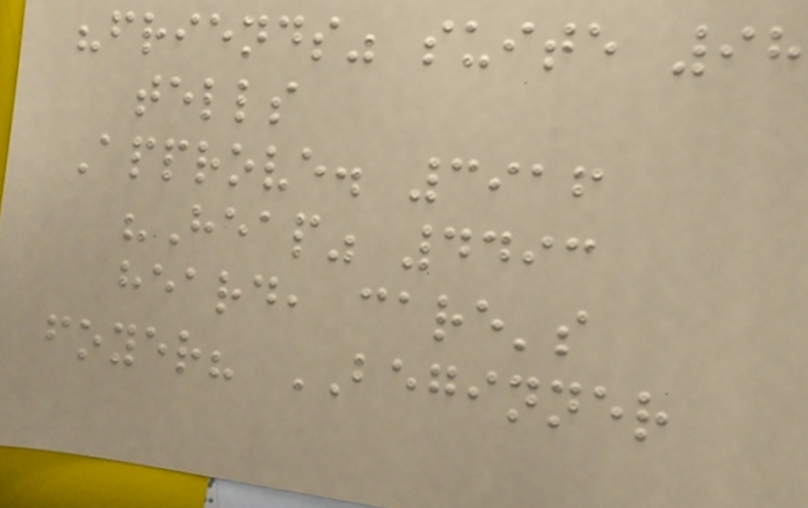"friends" suite 98
tells
Approve. 3916
"Heap" 4493
heard, care's
foyer? BEGINNER
